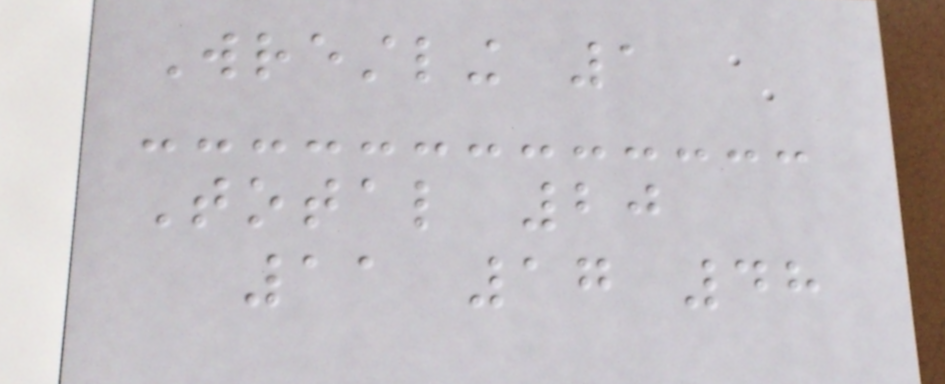Wrestling 1
Total 20
11 17 48
